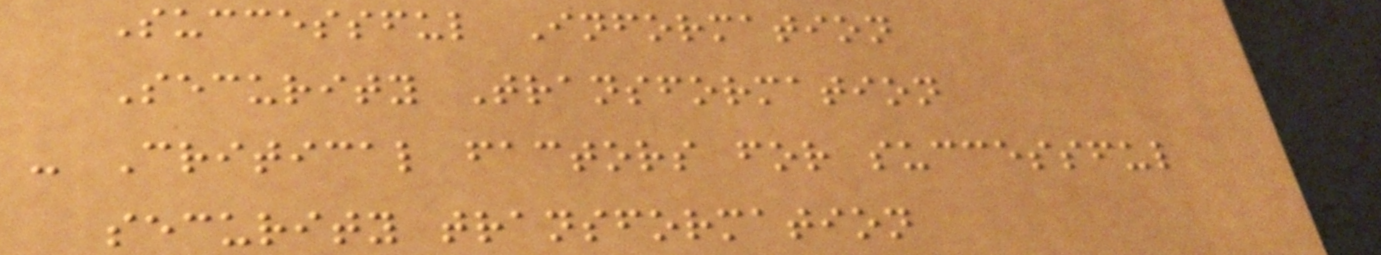Successful Information
Security Transformation
- Critical factors for successful
security transformation
